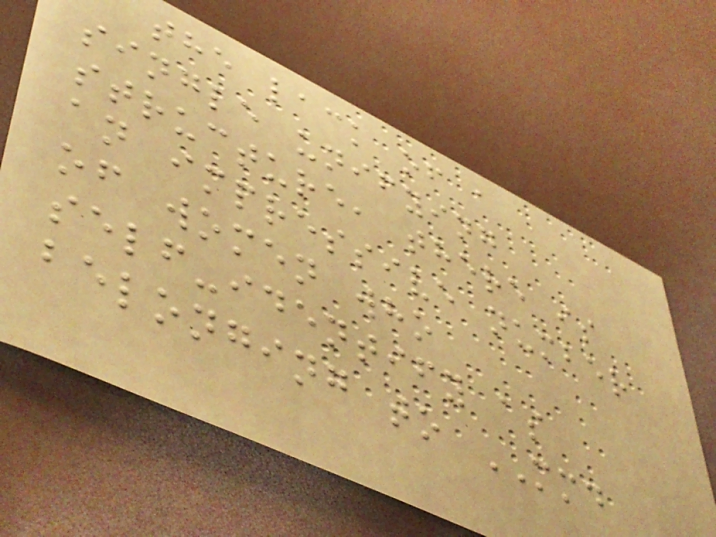the lack of a
single unifying
structure, there is
an impressive number
of women who
self-identify as
belonging to MMD
